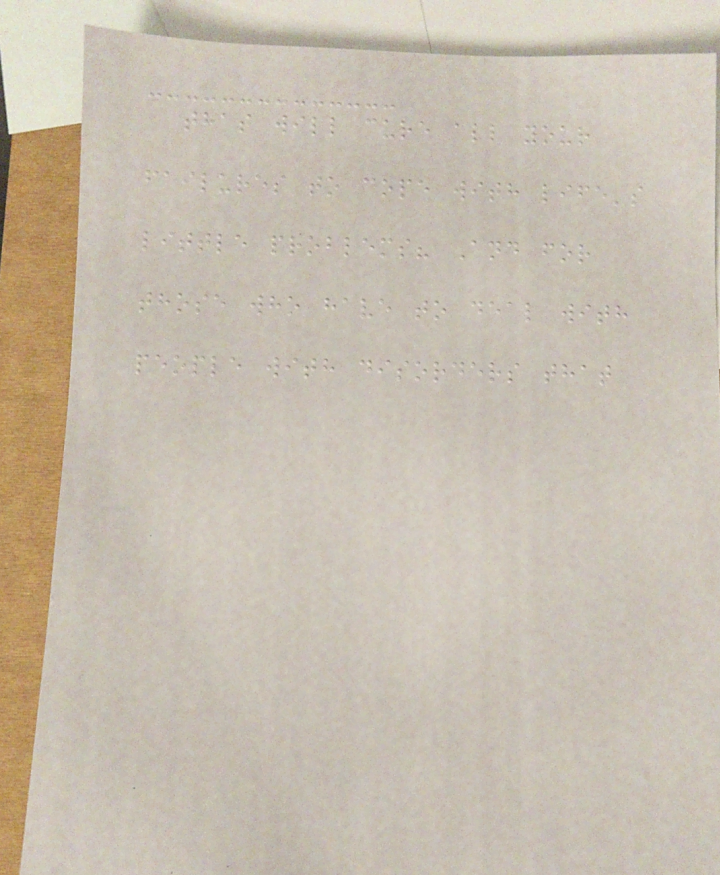that will cure all your
failures to cope with life's
little problems? And for
those who have to deal with
people with disorders that
